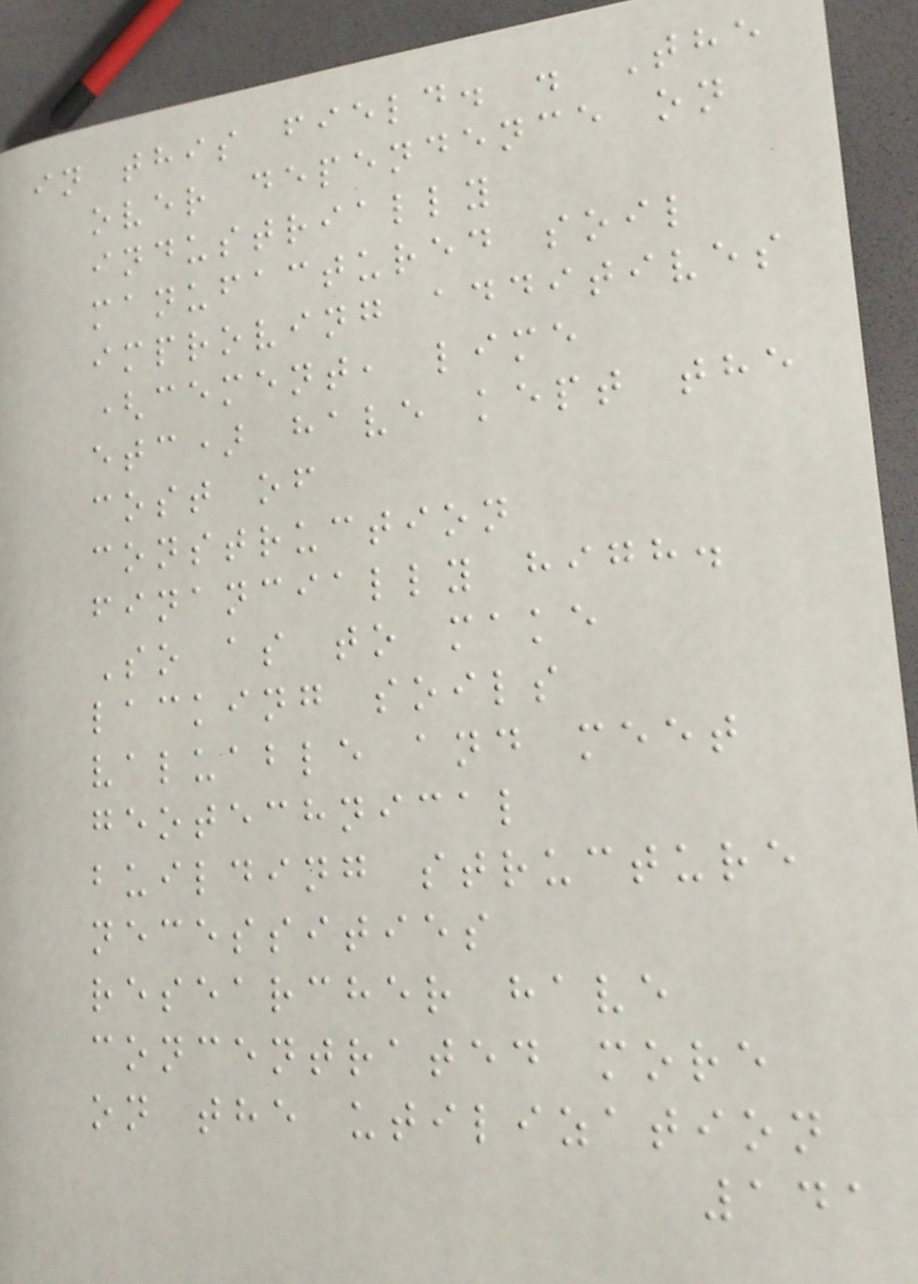in this field. . The
over dependence on
industrially
manufactured soil
improving additives
(cement, lime
etc) have kept the
cost of
construction
financially high.
So as to make
lacking soils
valuable and meet
geotechnical
building structure
necessities
researcher have
concentrated more
on the utilization
141
